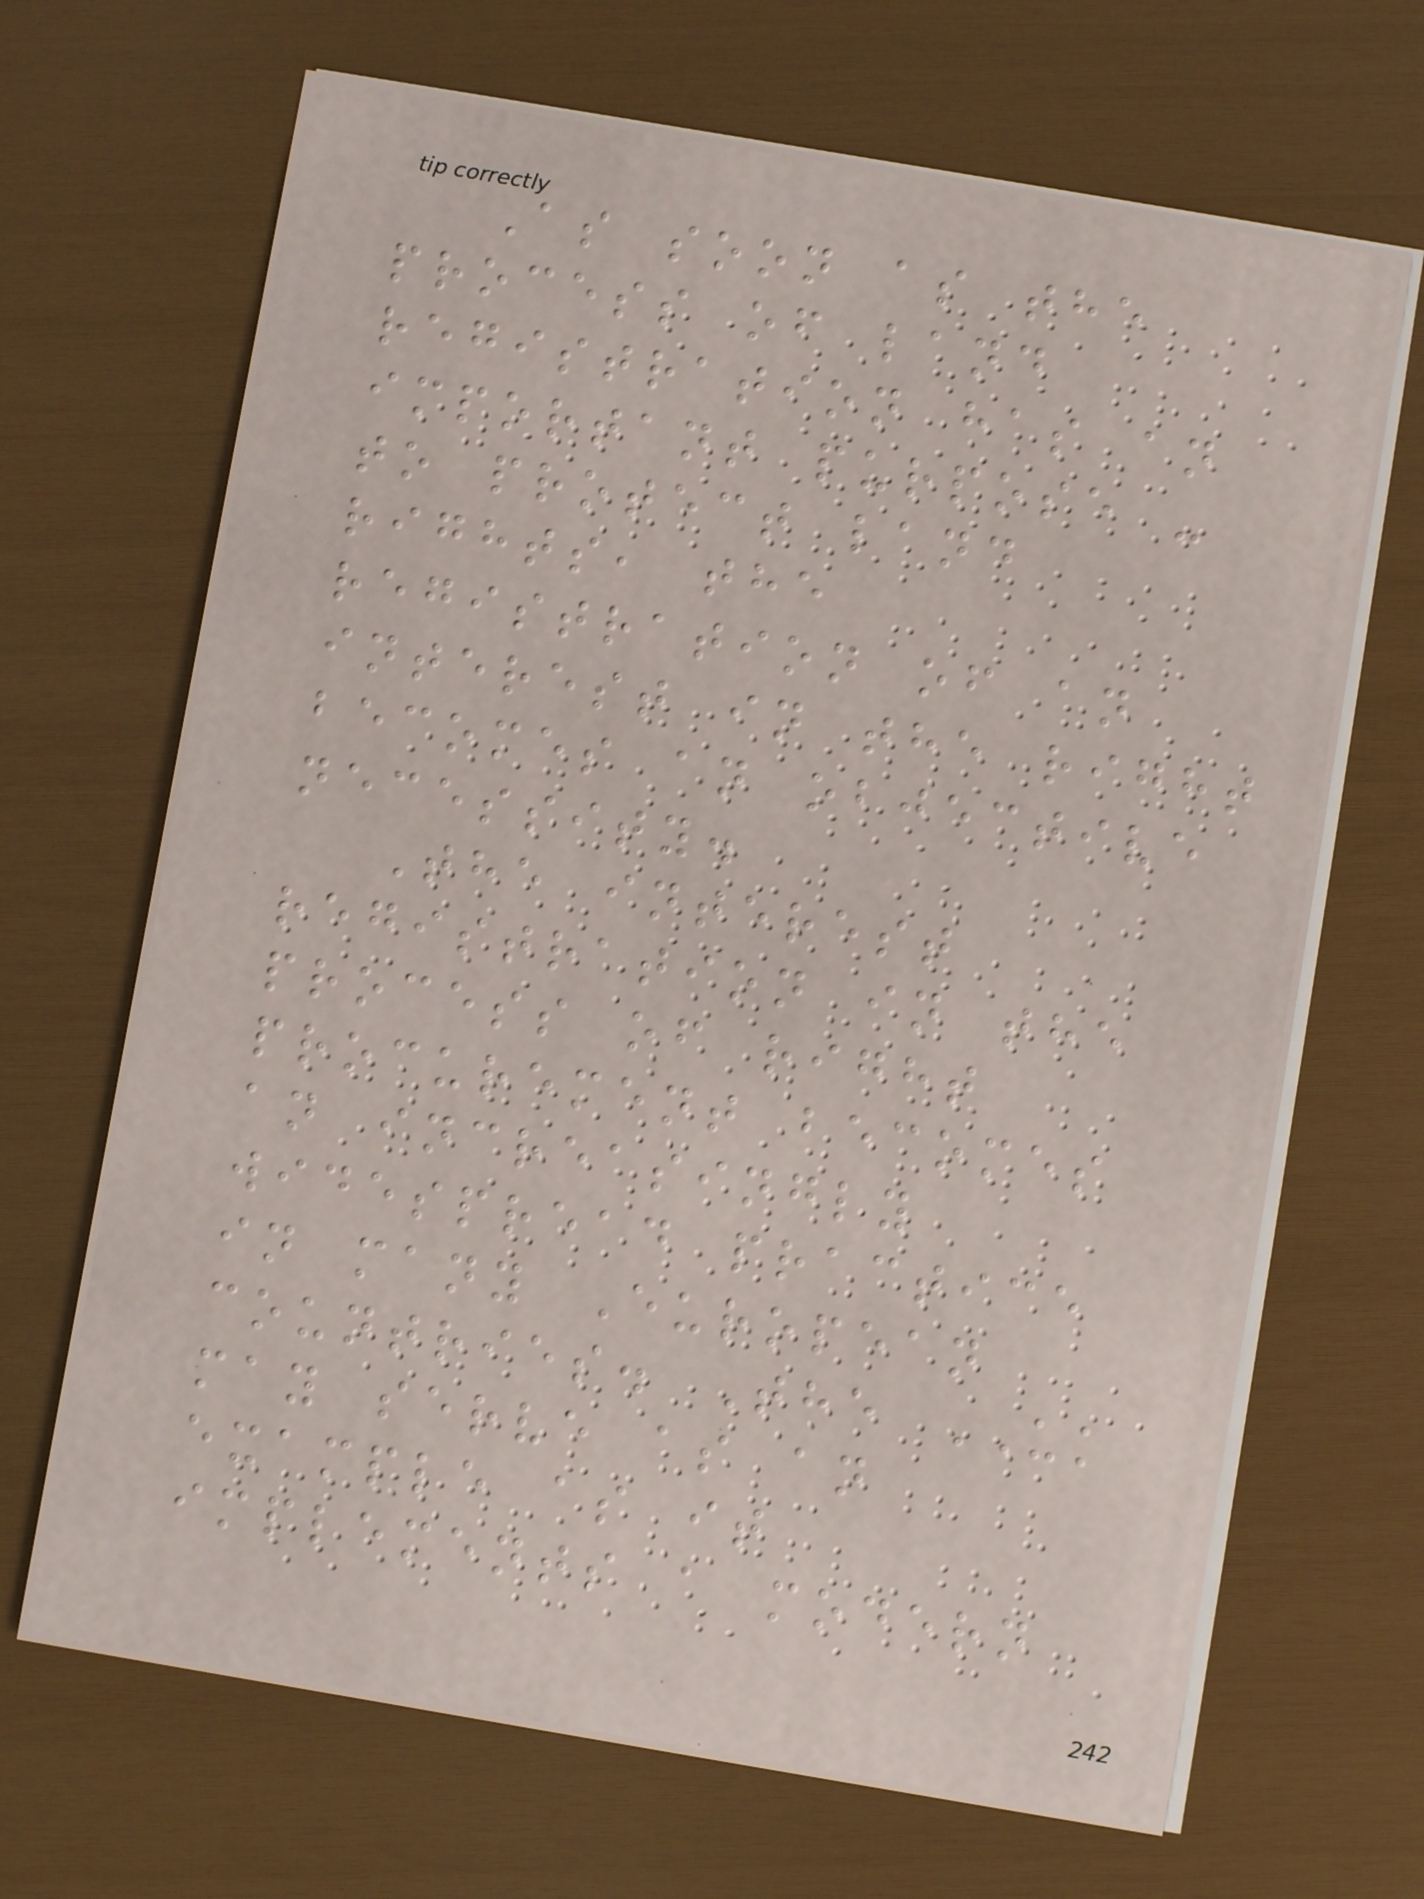As soon as the
process of land
registration has an
important purpose -
to protect land
rights, the
registration of an
interest in the right
becomes an objective
necessity.
The interest
registration in the
process of right
procurement becomes
an increasingly
widespread practice
in many European
countries. The UK
may serve as an
example as it
implements a modern
